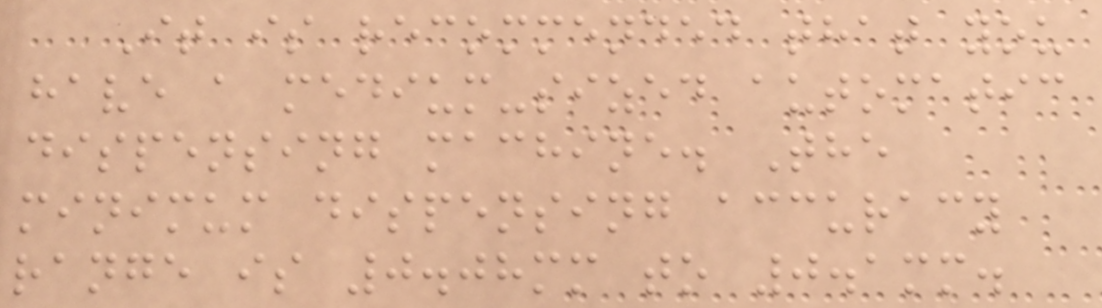It is recommended that you
have a medium-sized automatic
dispensing machine. The
minimum dispensing accuracy
range is 0.08mm to 0.1mm.
